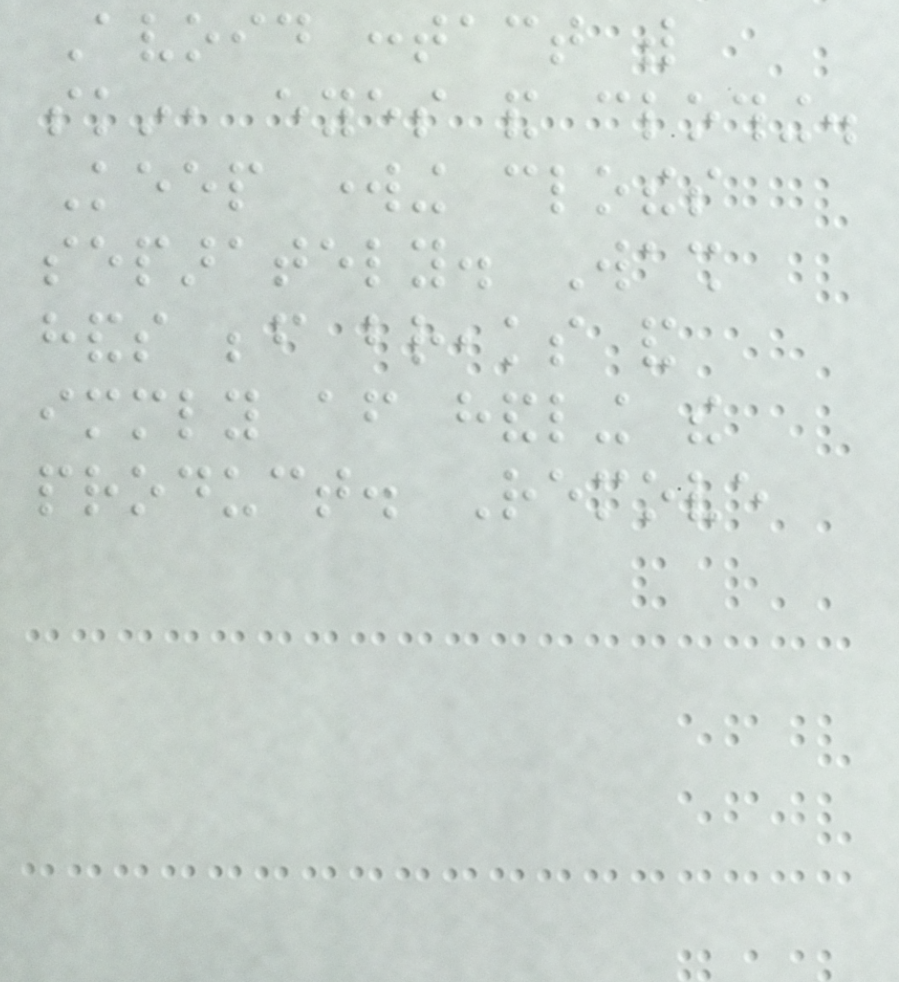Avoid contact with
skin, eyes and clothing.
Keep working clothes
separately. Wash
hands before breaks and
immediately after handling the
product. Remove
